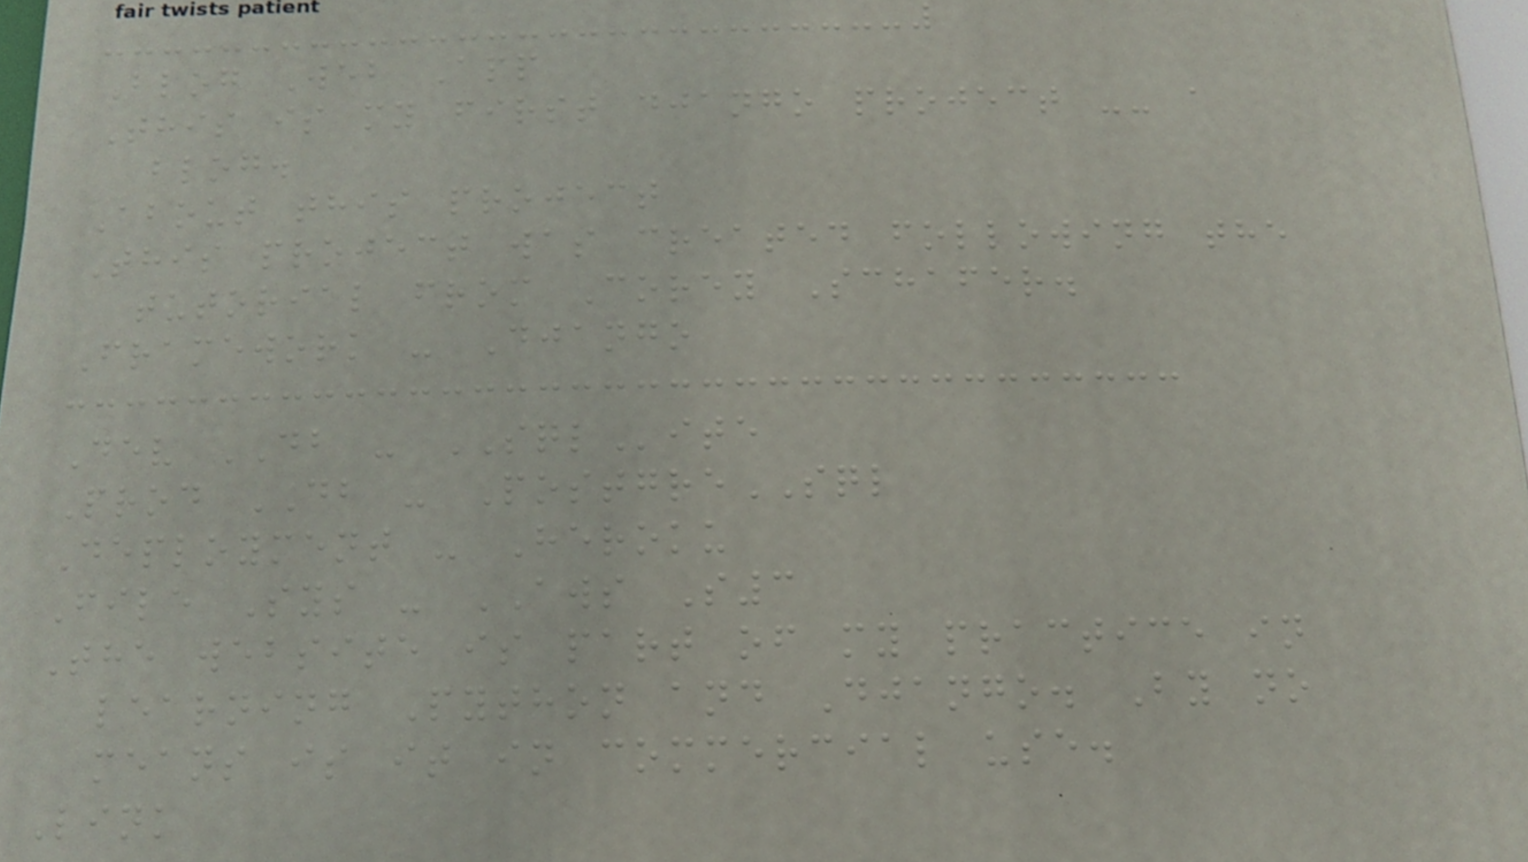Blog Web App
This is my first django project -- a
blog.
About this project
This project was created following the
tutorial from Corey Schafer.
Framework - Django
Dev DB - SQLite
Prod DB - PostgreSQL
Deployment - Heroku
File Sys - AWS S3
The website is part of my practice in
learning Python and Django. By no
means is it in commercial use.
Link
